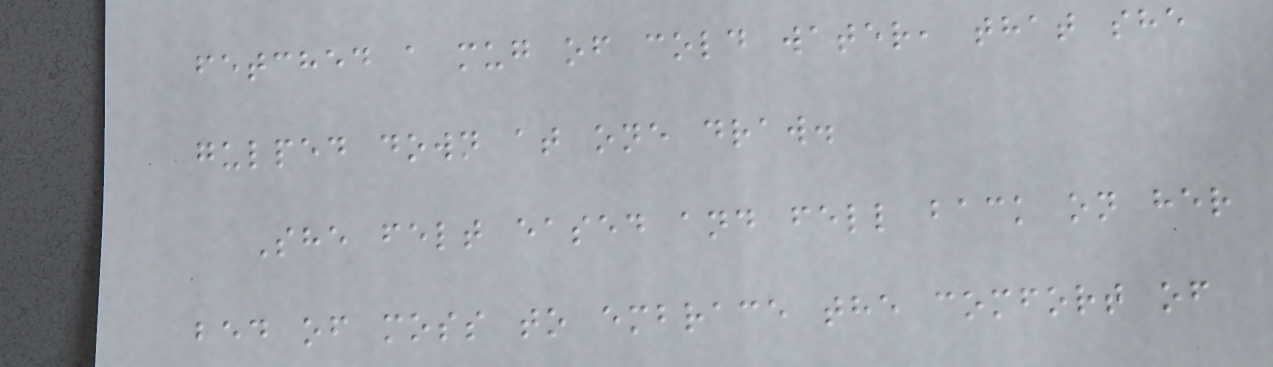fetched a mug of cold water, that she
gulped down at one draw.
She felt eased and fell back on her
bed of moss to embrace the comfort of
